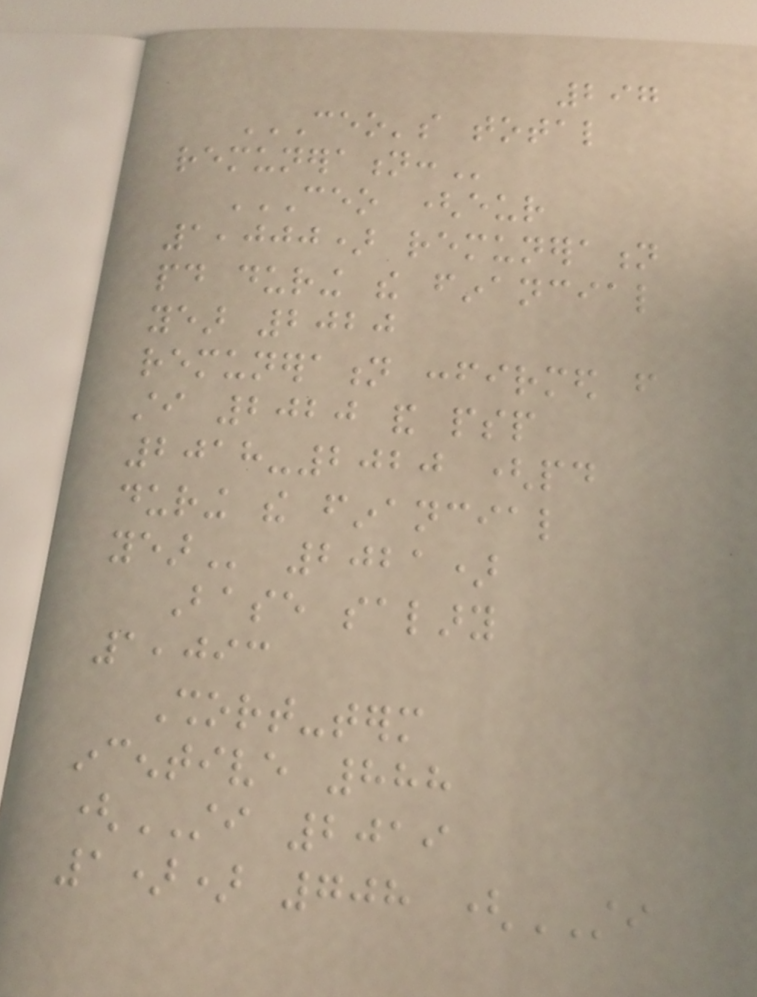297
CEO'S TOTAL
REMUNERATION:
CEO (EUR
1,000) REMUNERATION
PAID DURING THE FINANCIAL
YEAR 2020
REMUNERATION CONFIRMED FROM
STI 2020 AND PSP
2018-2020 (PAID
DURING THE FINANCIAL
YEAR 2021)
Base salary
1,093
Short-term
incentive 888
(STI 2019
1)) 708 (STI
